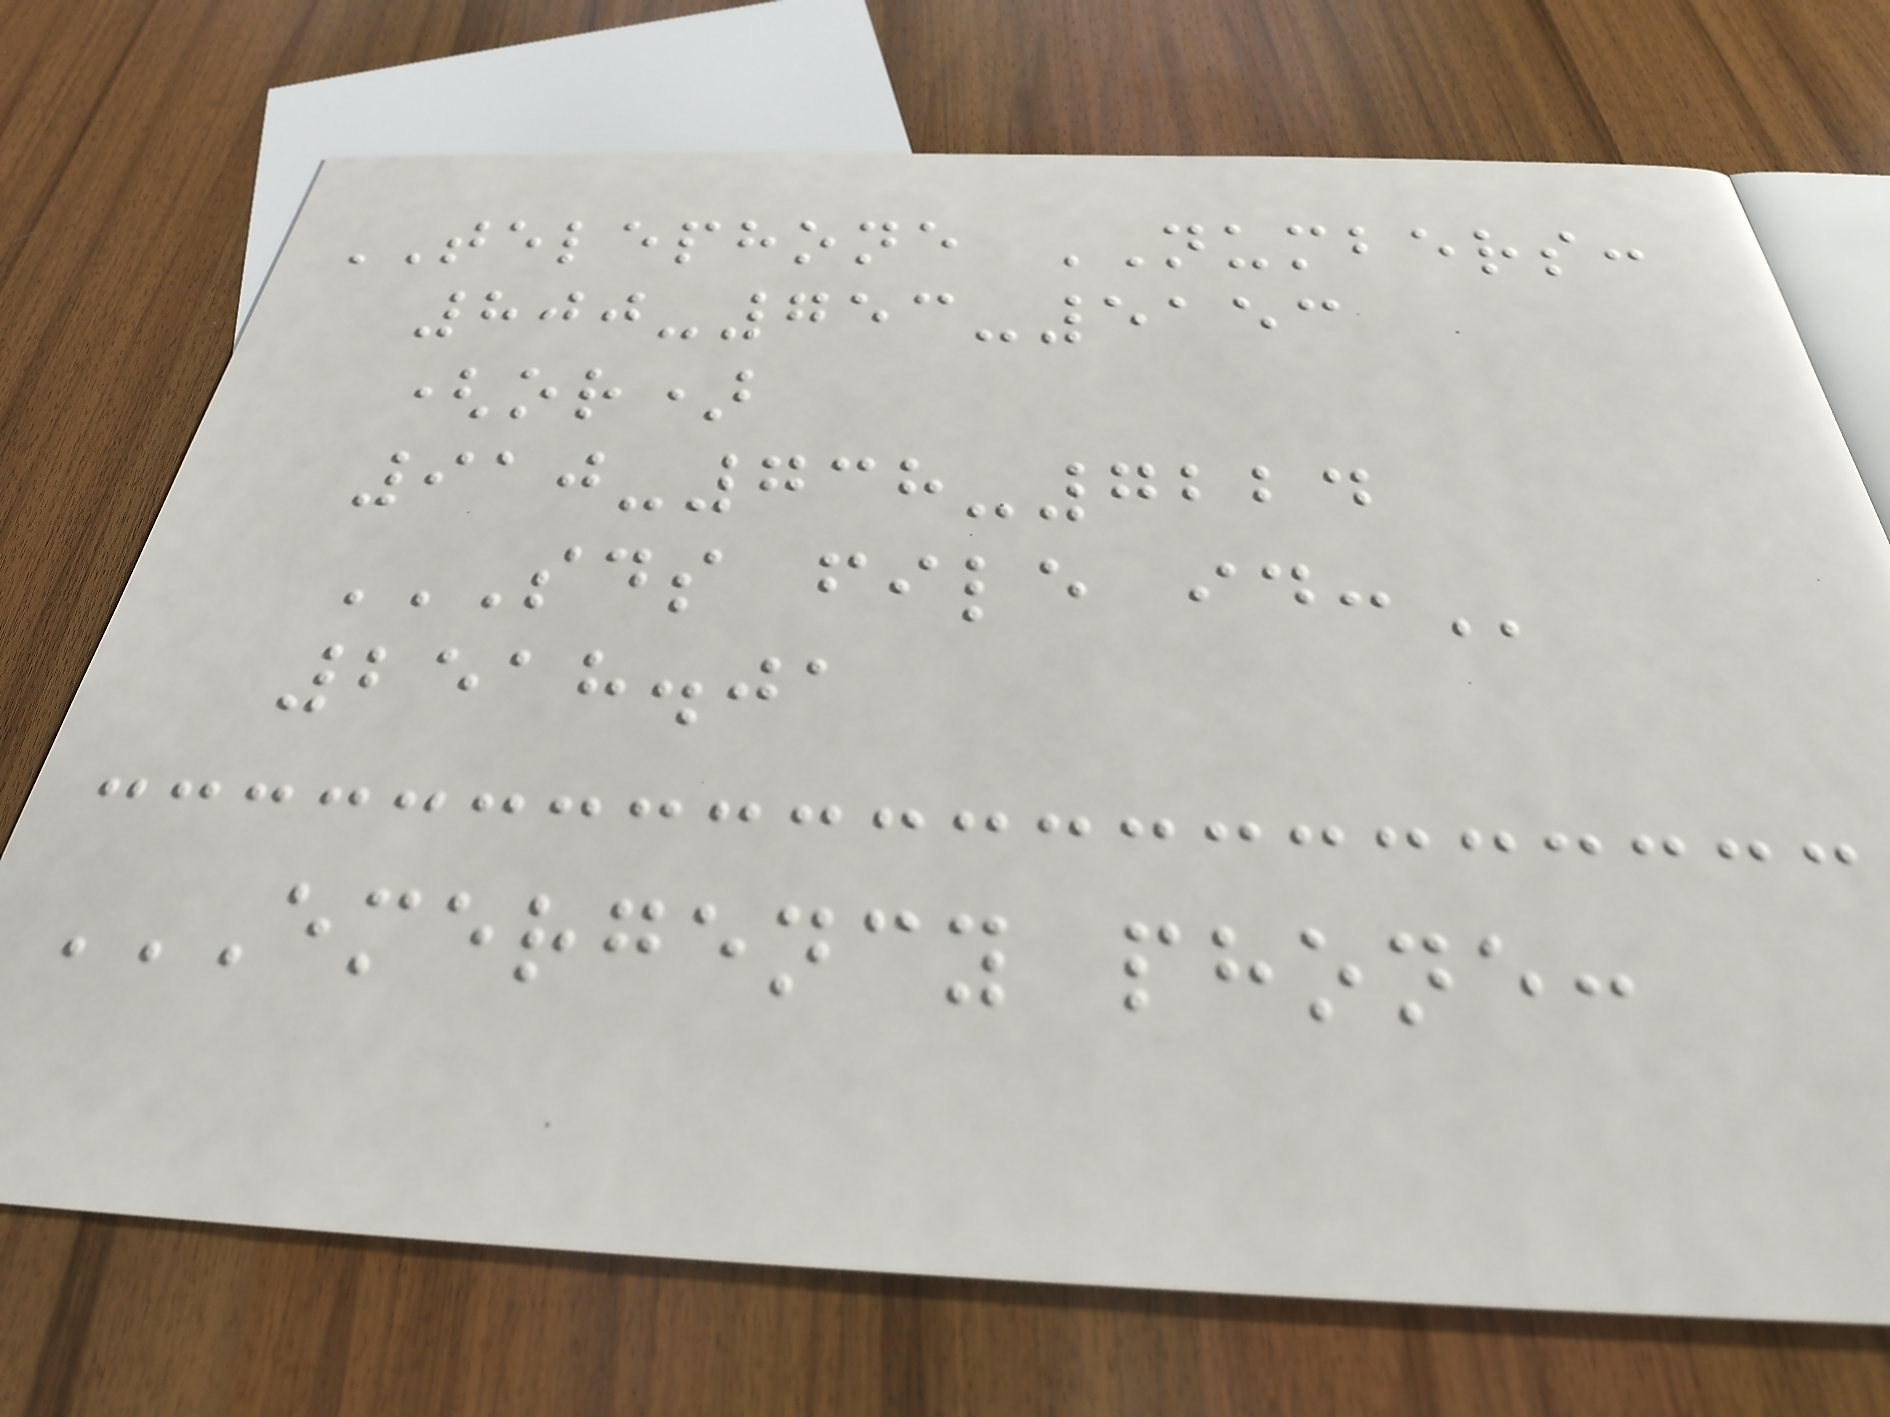TELEPHONE NUMBERS:
800-753-5153
(or)
910-738-7224
SDS FILE ID:
2518.01
EMERGENCY PHONE:
